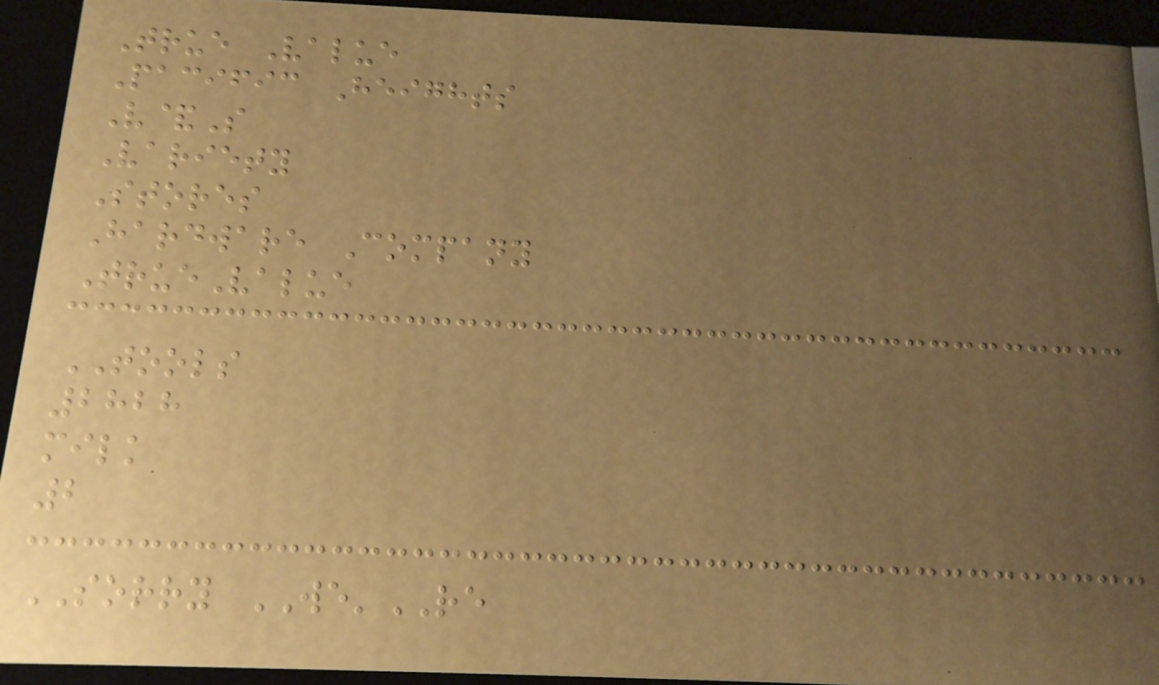True Value
Pacific Heights
V&S
Variety
Stores
Hardware Company
TrueValue
TOOLS
2828
milk
2
SORRY WE'RE
